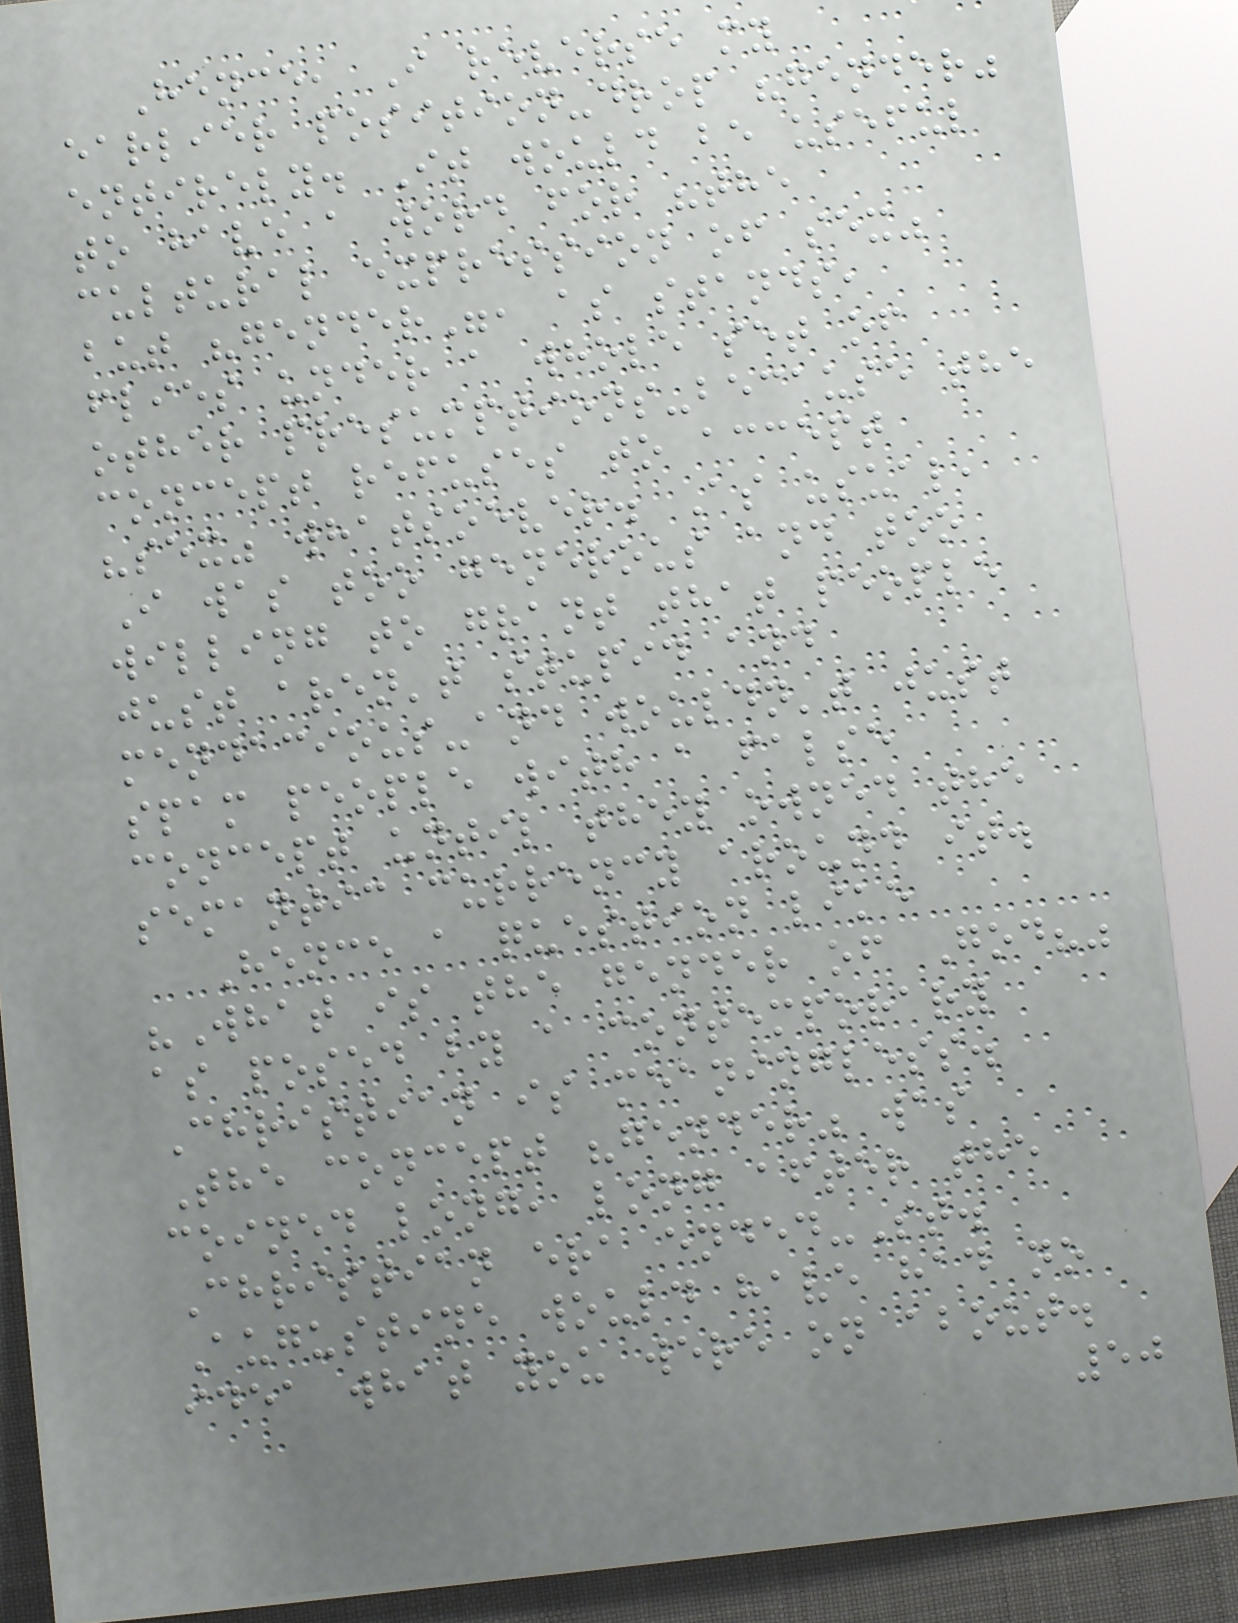Hence, I reverse my
earlier position-drop "gender"
entirely. It would be useful
to have a word for "the
cultural expression of sex"
but "gender", as stands,
flies under a whole set of
other presumptions-because the
concept refuses to accept
"sex" whatsoever. As usual,
I was too generous and too
willing to grant that people
just aren't stupid and
mendacious-and wouldn't just
spam people with a false
concept until they owned the
semantic currency around it.
Hence a question like
"What is the gender of God?"
as posed by a contemporary
Christian is meaningless.
The concept "gender" was
coined long, long after the
Christian era ended-St.
Augustine would have had no
idea what you were on about.
50
